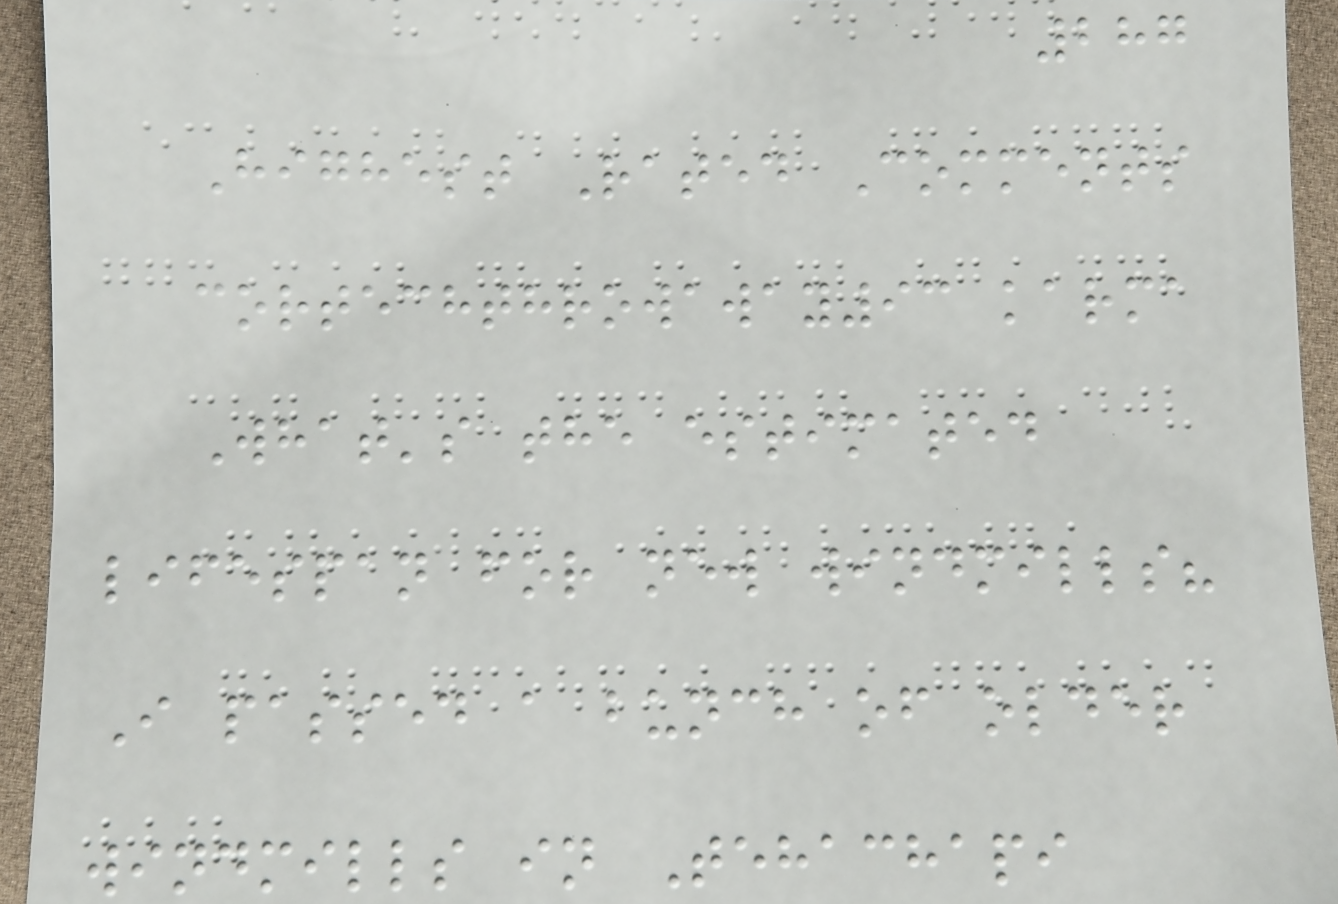287
Highest Rated Comments
cortechthrowaway93 karma
What's the estimated
lifespan for new windmills?
I passed a bunch of older
windmills in Tehachapi
